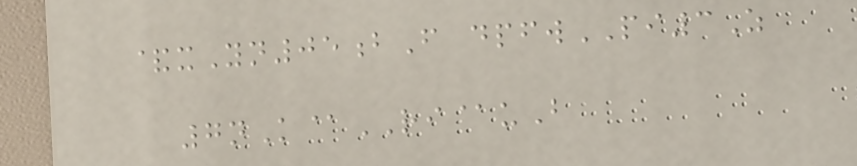&xYn05bF dpfwPI3Z
7nK@RI@uB
